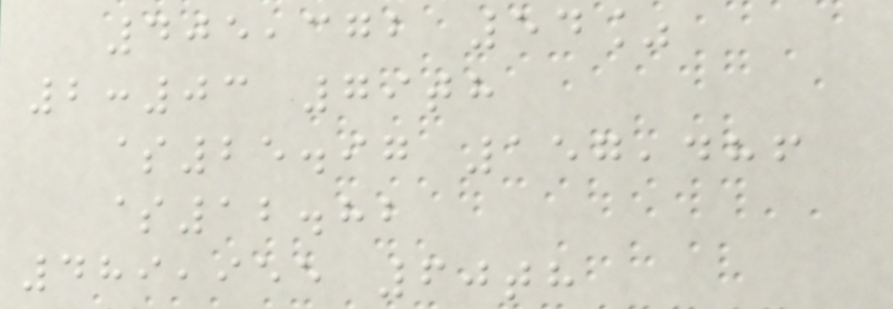405,372 54%
2:03 79th
$25.97 157,486
$12.82
489,955 60th
